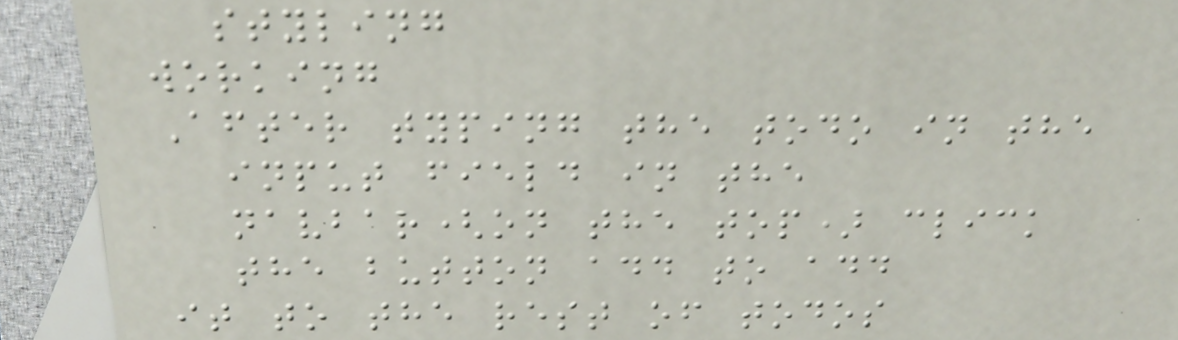styling
working
After typing the todo in the
input field in the
navbar(on the top) click
the button add to add
it to the rest of todos
